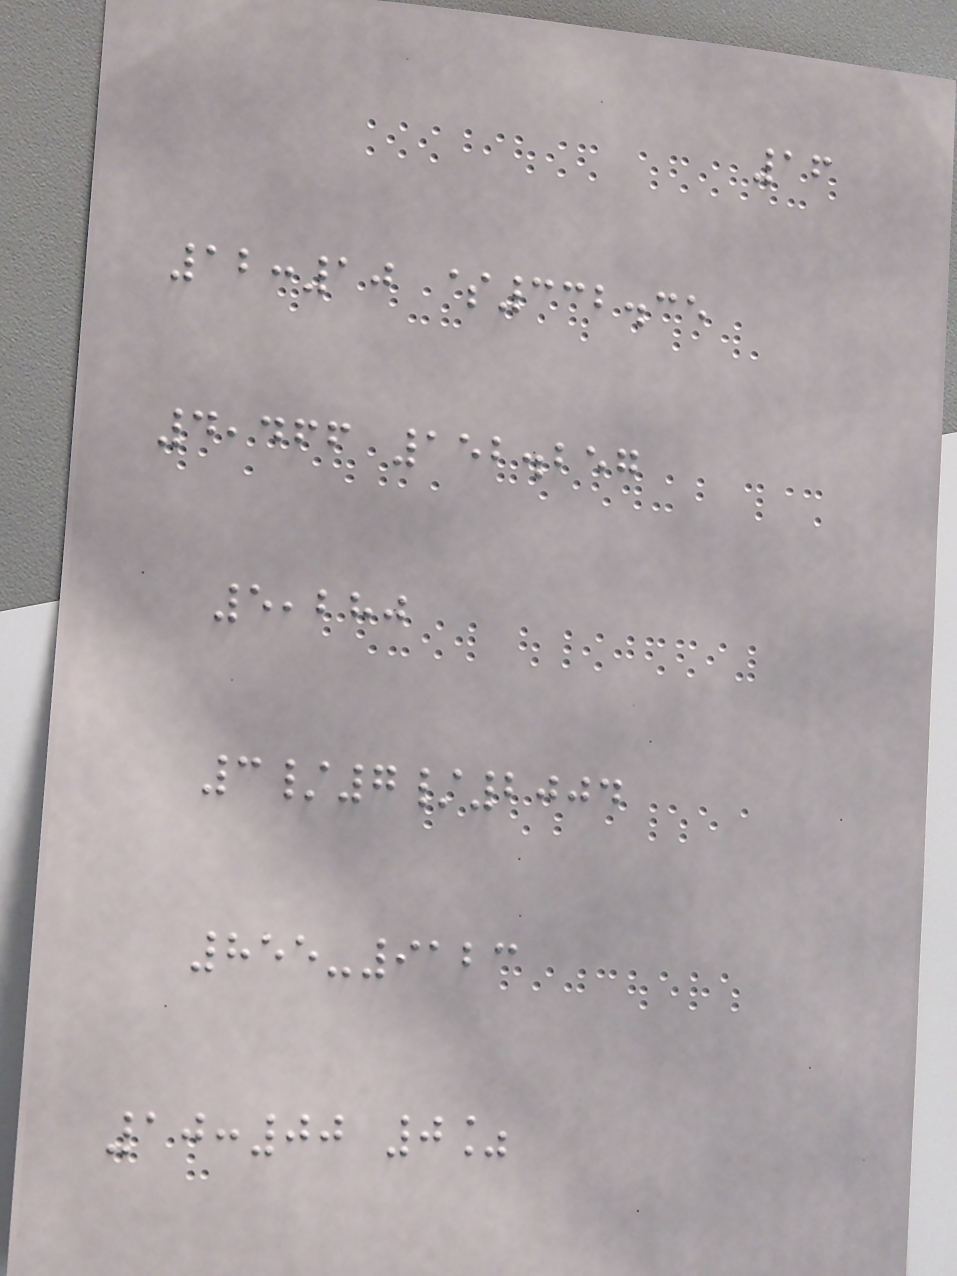16
12:10 $332.35
4,466 152.257
5,280
3/7/2004
855-9123
10:00 0%
